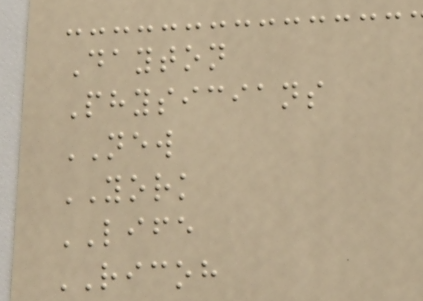Dayton
Physicians
NEW
YORK
LIFE
RICOH
